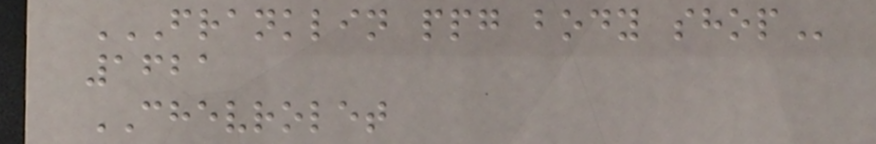FRANKLIN PPG BODY SHOP
1621
CHEVROLET
